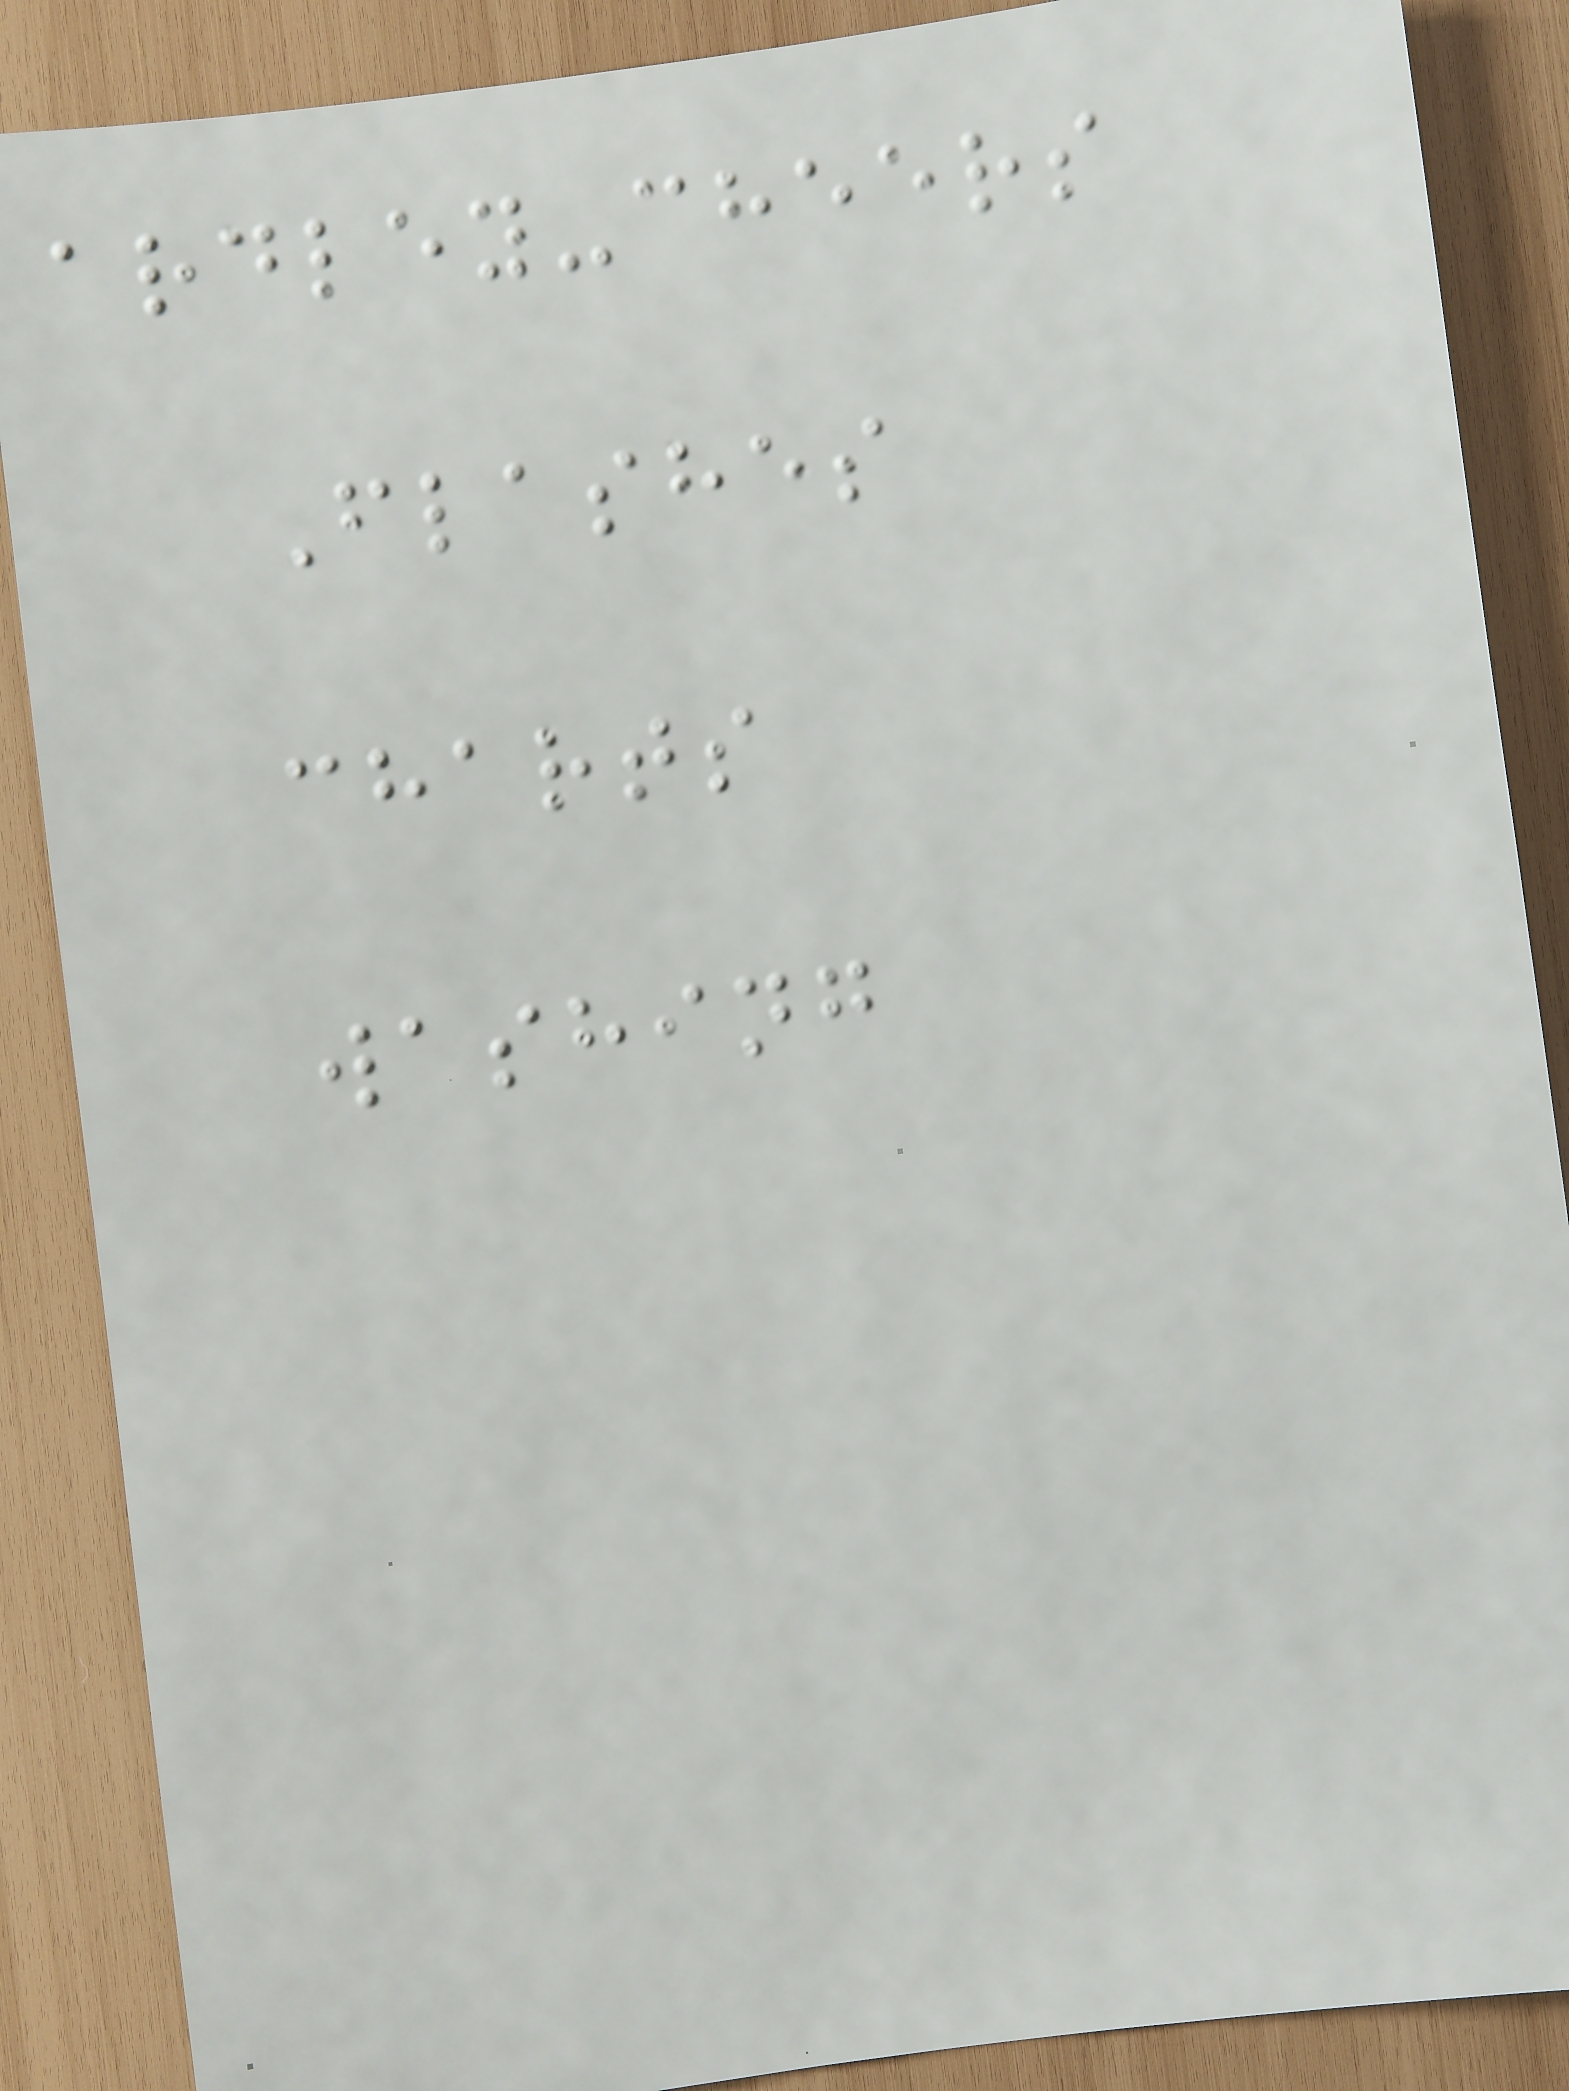ardley-cheers
Flashes
charts
washing
